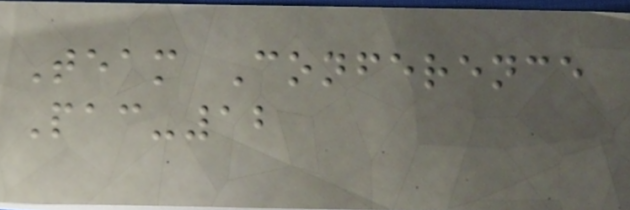Team Conference
Pac-12
